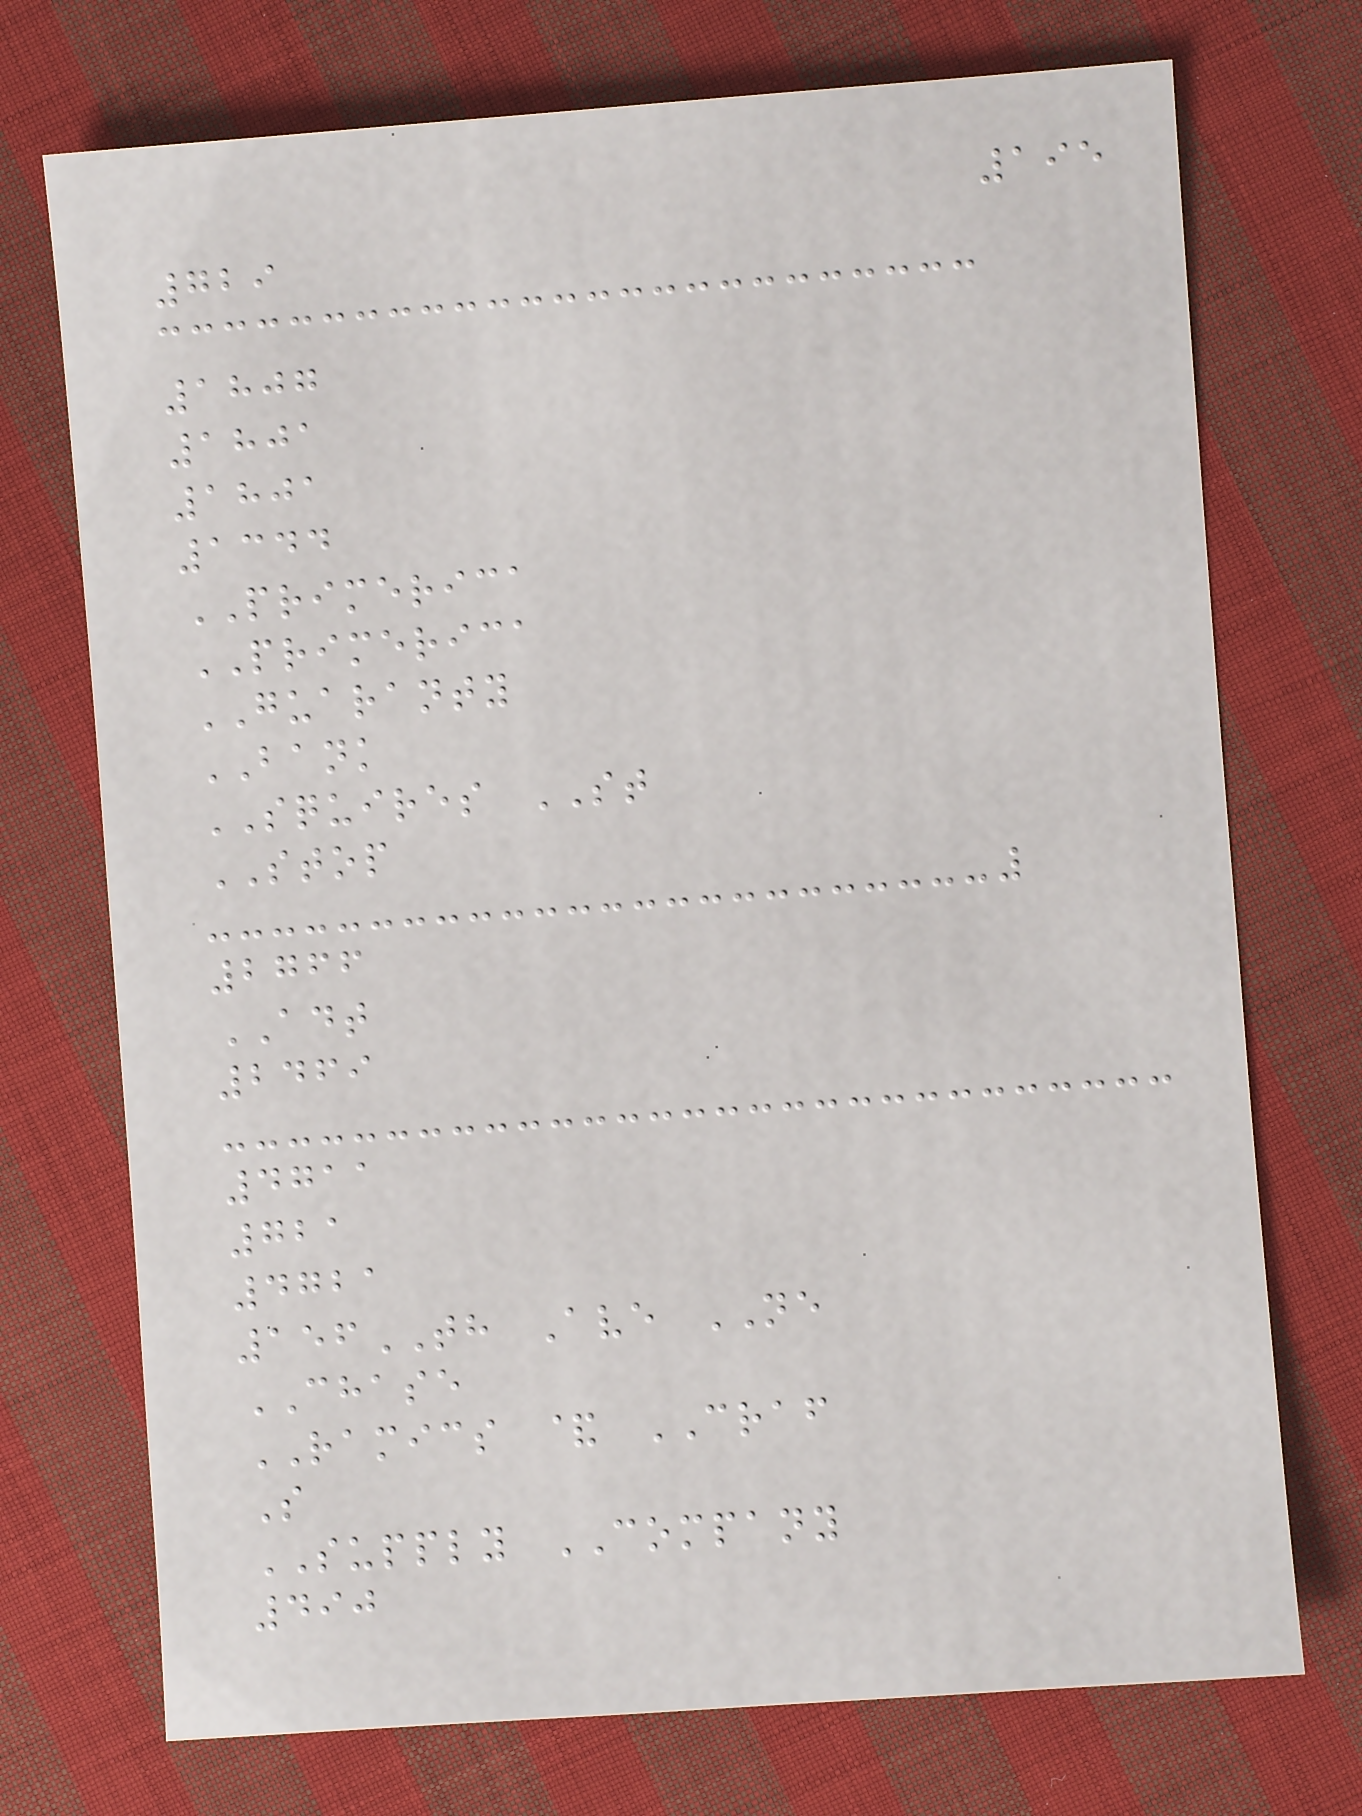195
729
1807
1801
1801
1344
PRIMERICA
PRIMERICA
GUARANTY
BANK
SQUIRES ST
STOP
2766
ADT
2469
4711
721
4721
156TH Ave NE
CHASE
RAMICS & CRAF
S
SUPPLY COMPANY
490
